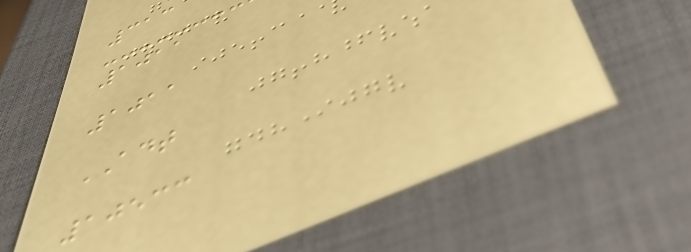313
1011
1011
ADT
10533
